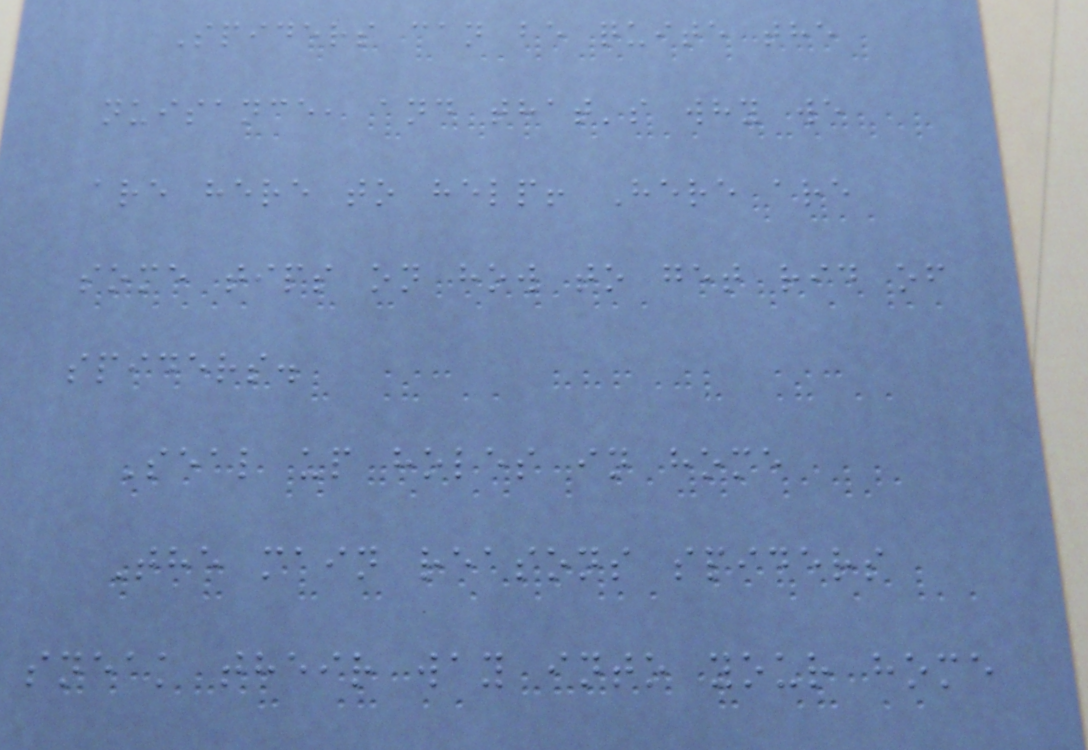Spiders can be quite the
nuisance, and that's why we
are here to help! Here are
some tips on how to get rid of
spiders.
Seal up holes in home
The main reasons spiders
sneak their way into your home
